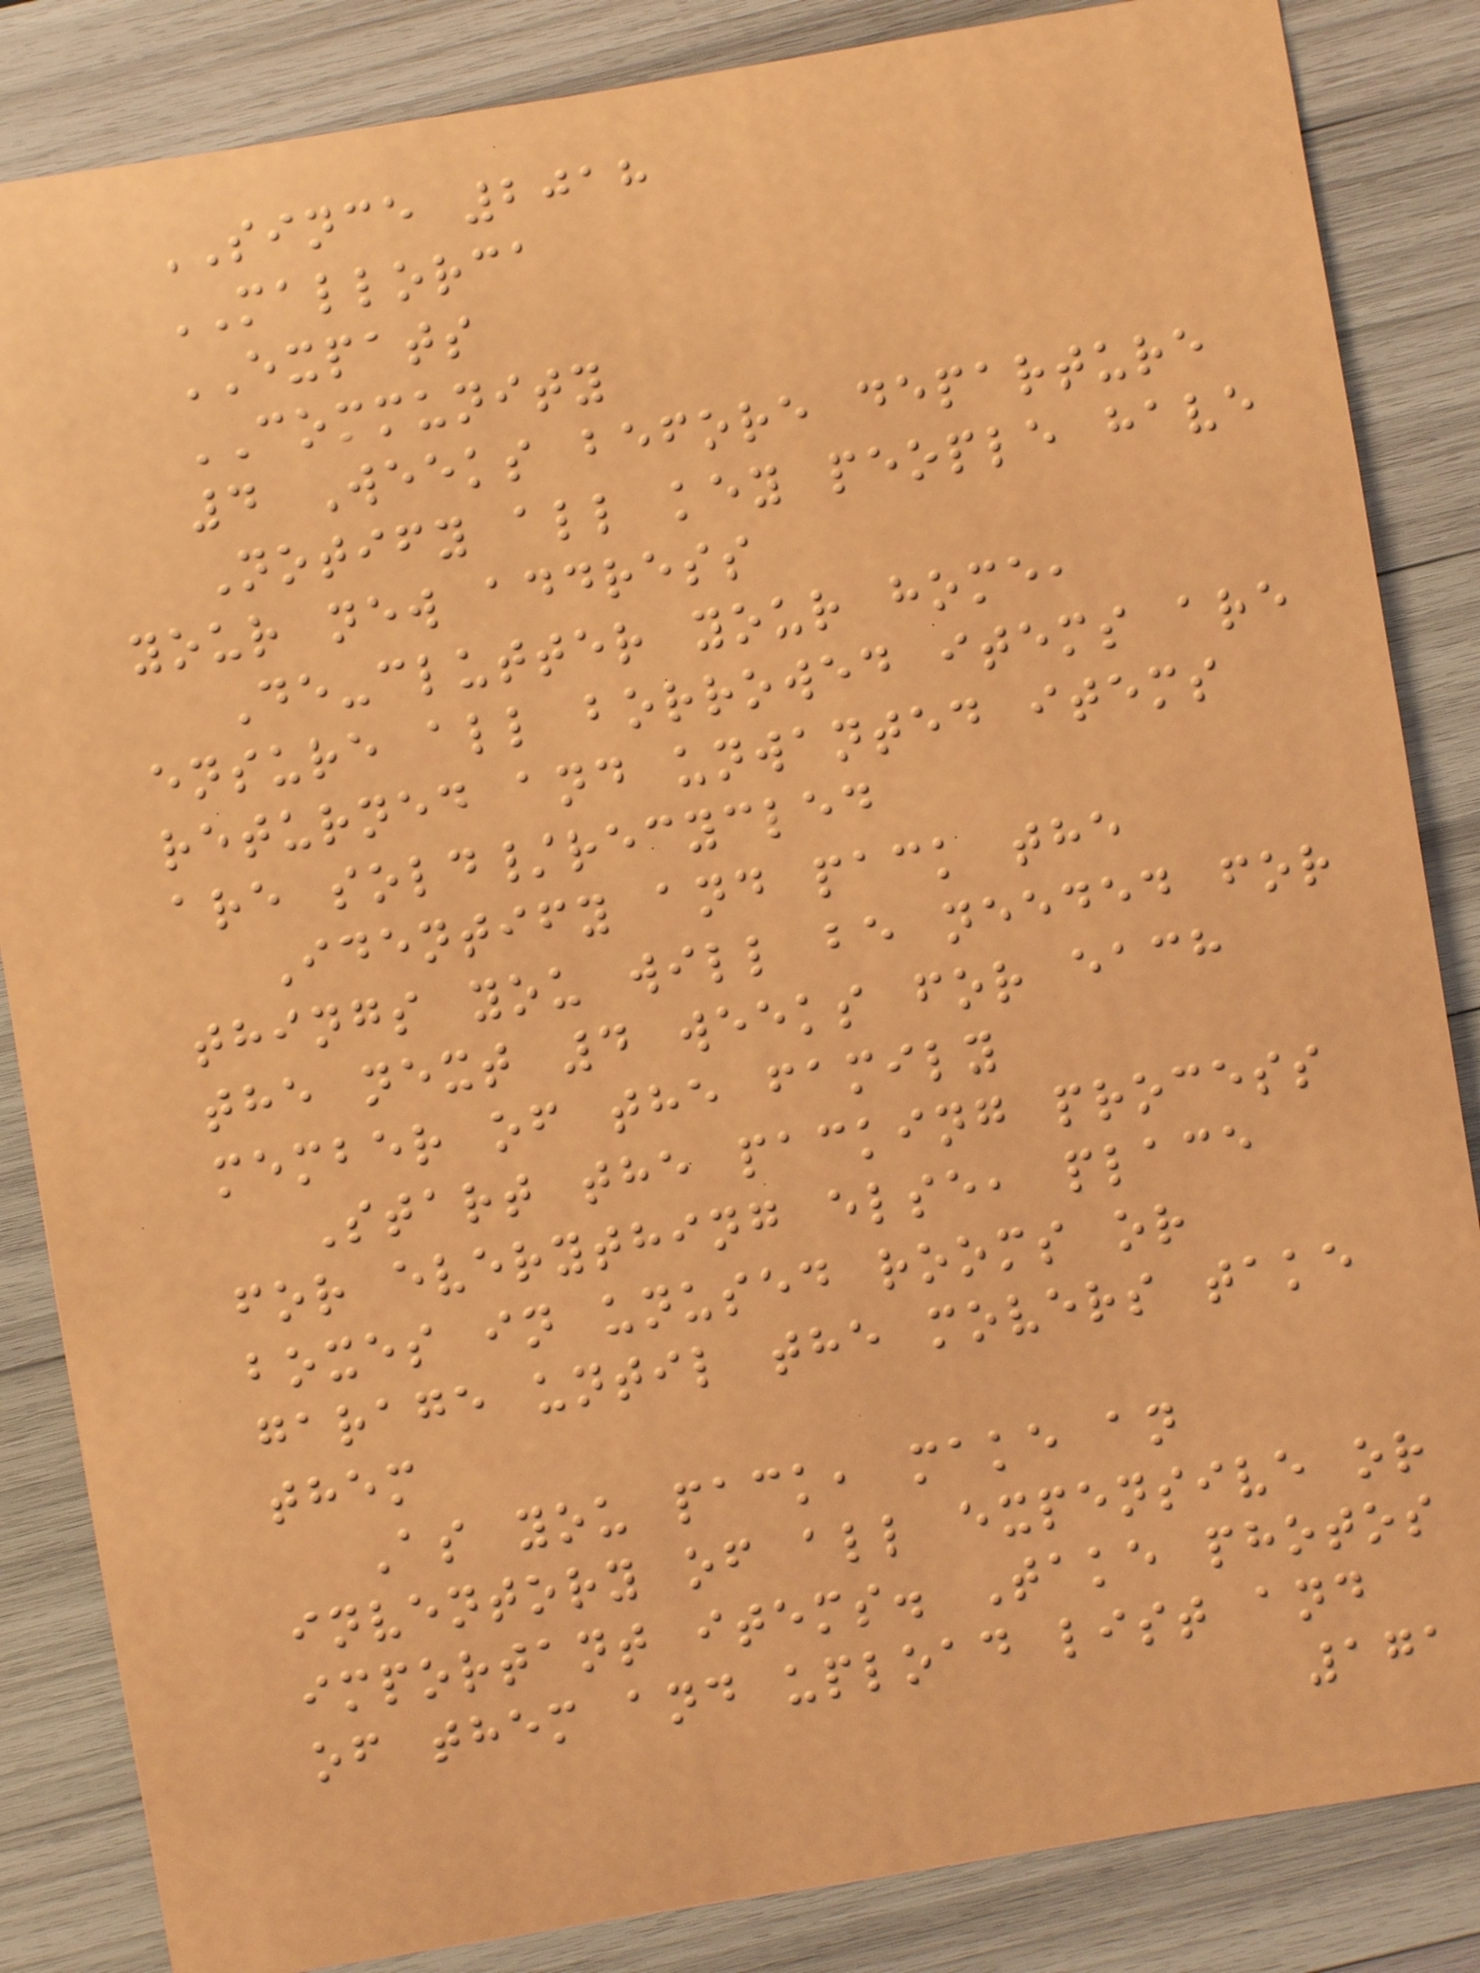SINCE 2018
MALLORCA
EXPATS
COMMUNITY
4 Weeks before departure
Notify all key people have
your new address
De-clutter your home,
ensure all borrowed items are
returned and unwanted items
are sold/recycled
Identify and pack the
things you will be needed for
the next 4 weeks for each
member of the family
Start the packing process
for everything else, place
boxes in unused rooms or
garage until the movers take
them
As you pack, make an
inventory of all expensive or
important items. Take photos
of them and upload list and
171
